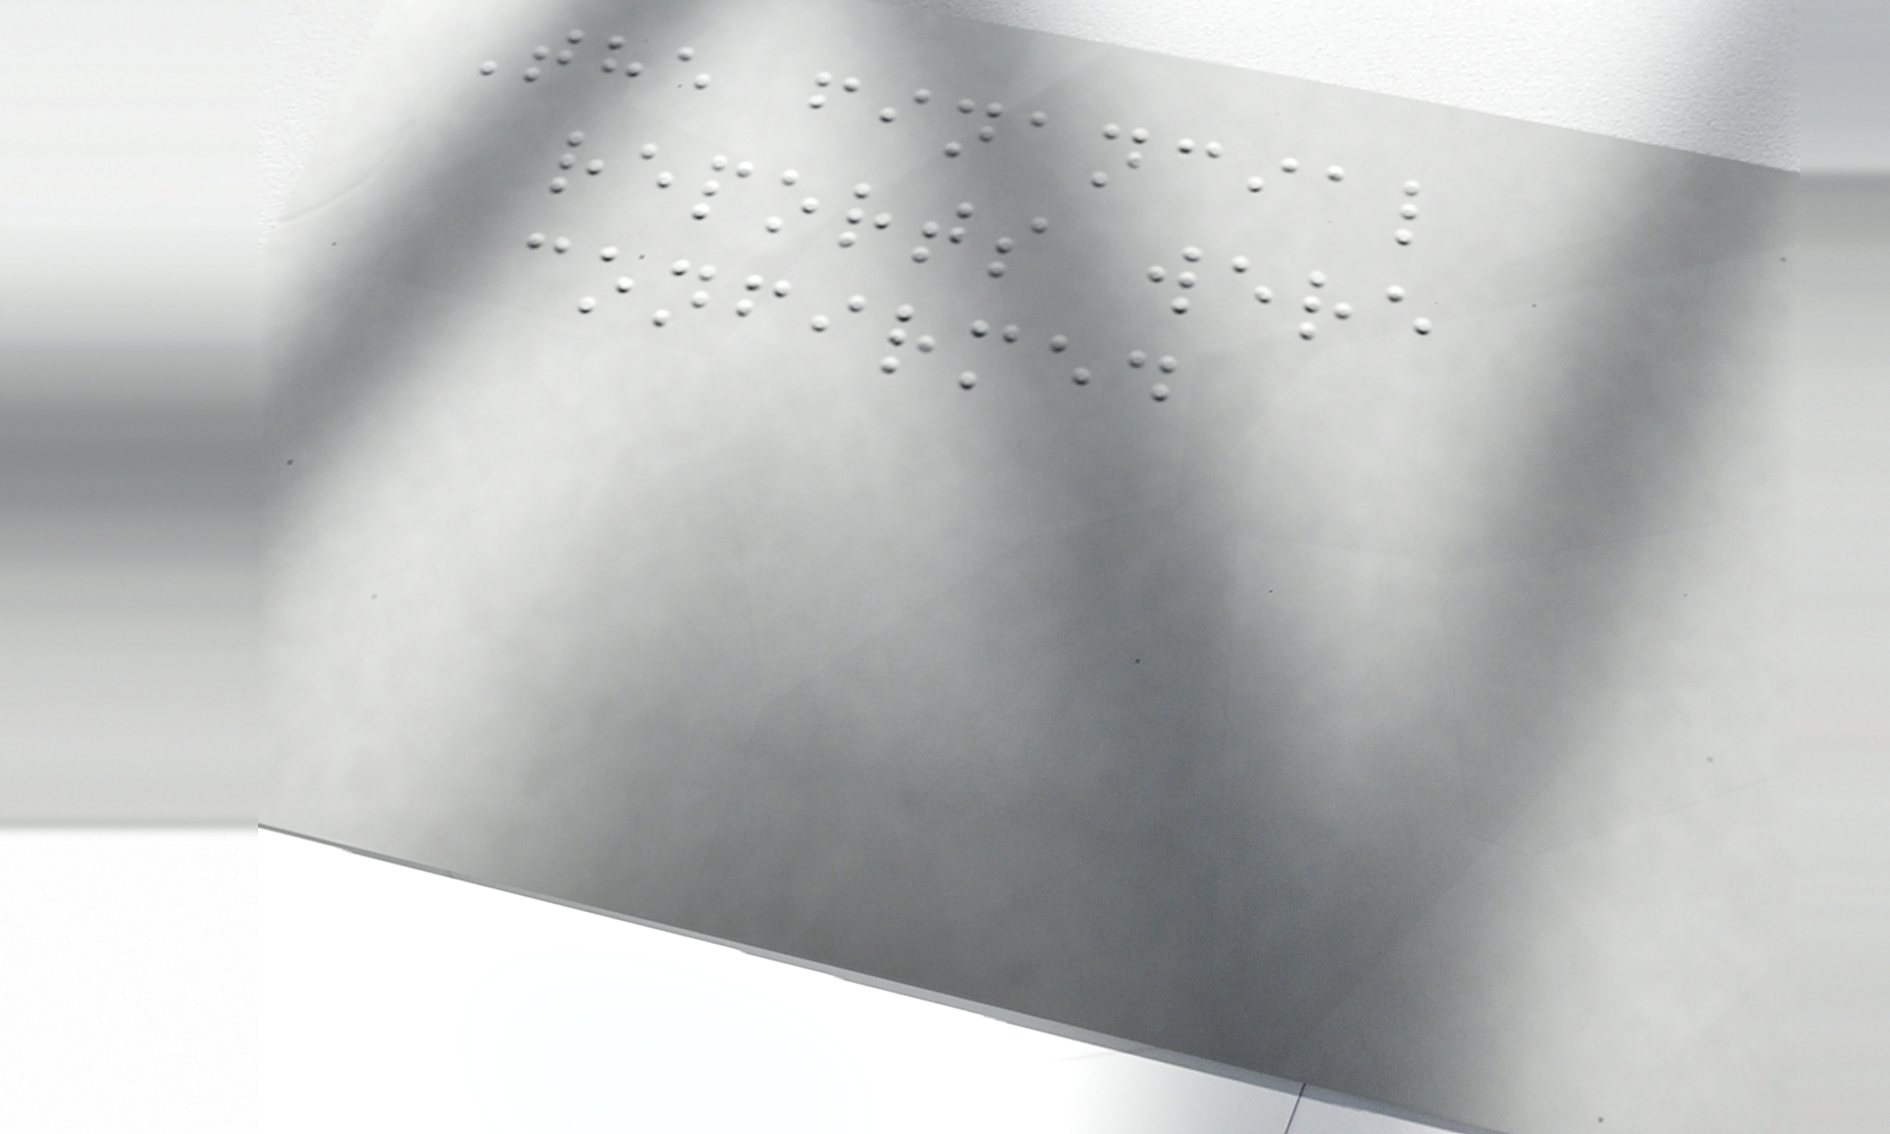The financial
reports were
confirmed
